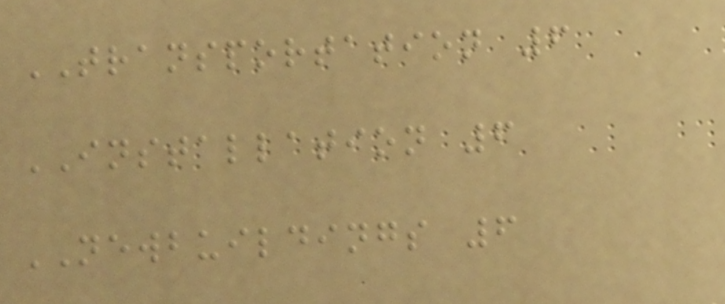TRANSPORTATION 6
INSTALLATION 6
NEWBUILDINGS 6
